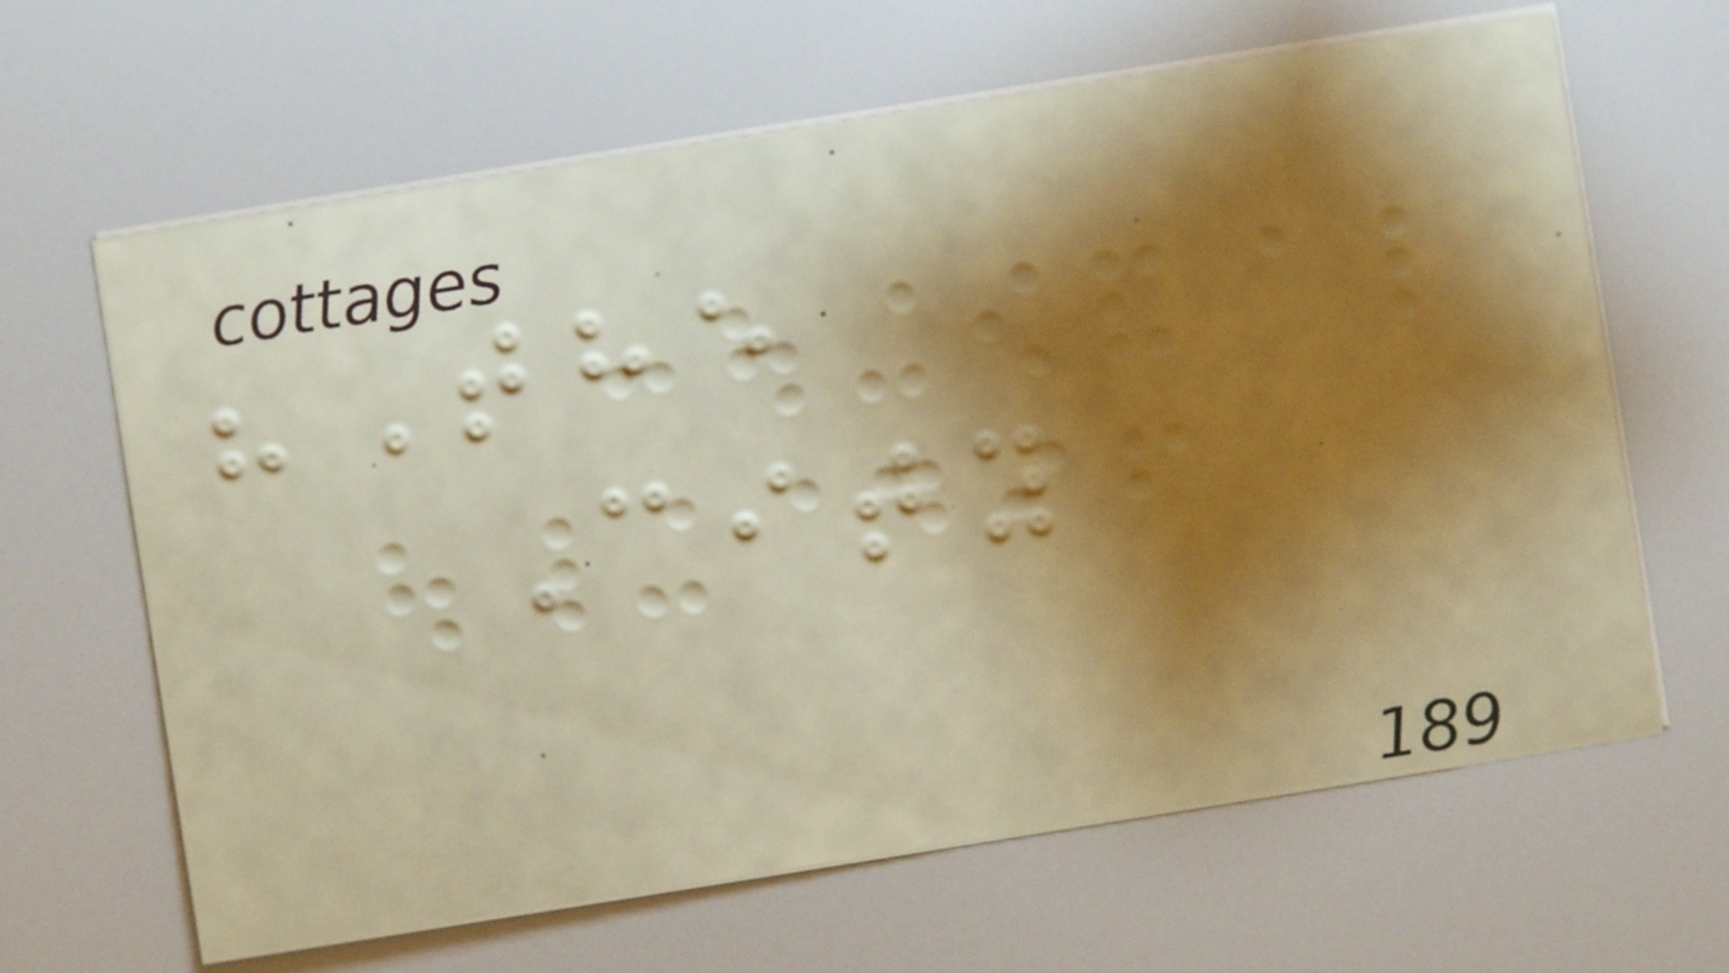"The
City
